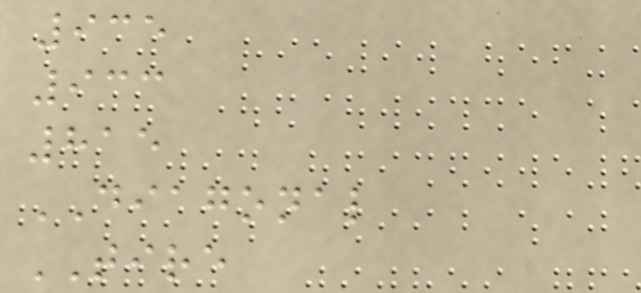935
933
815
DIAGONAL
TIRE
